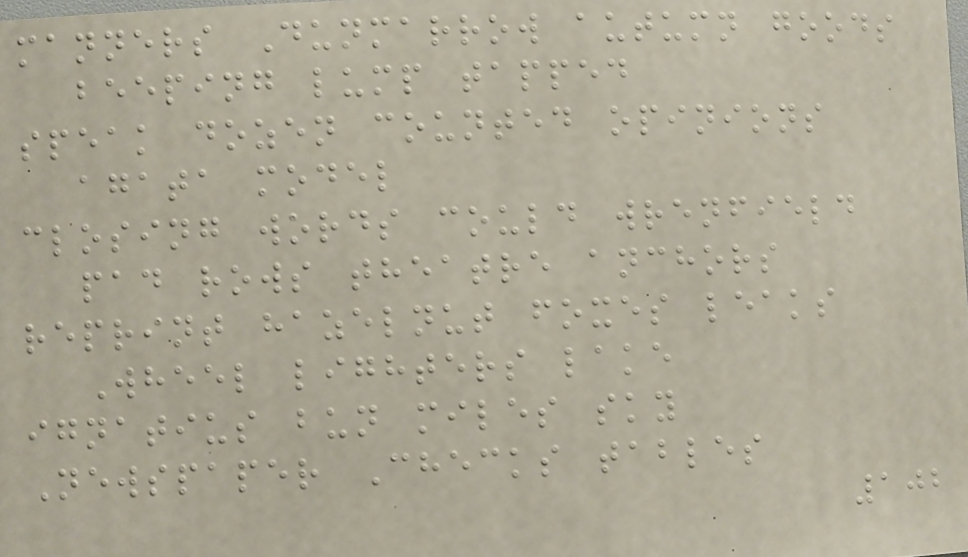manners Dunmarrow autumn goods
beeping lump tapped
speak dozen counted opinions
agata model
closing words could wrenfield
pad rows theatre anchors
reprint hazelnut foxes leaks
Wheel lighters lake
ignatius bun miles sky
Newspaper Checks tables
102
